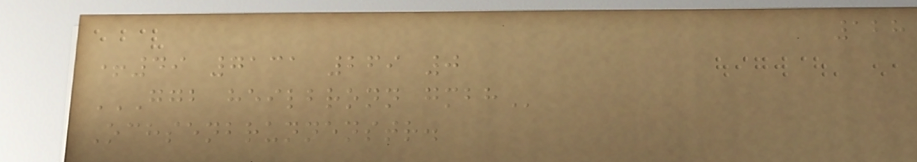128
+49 7131 269 0
GGB HEILBRONN GMBH
Ochsenbrunnenstr.
